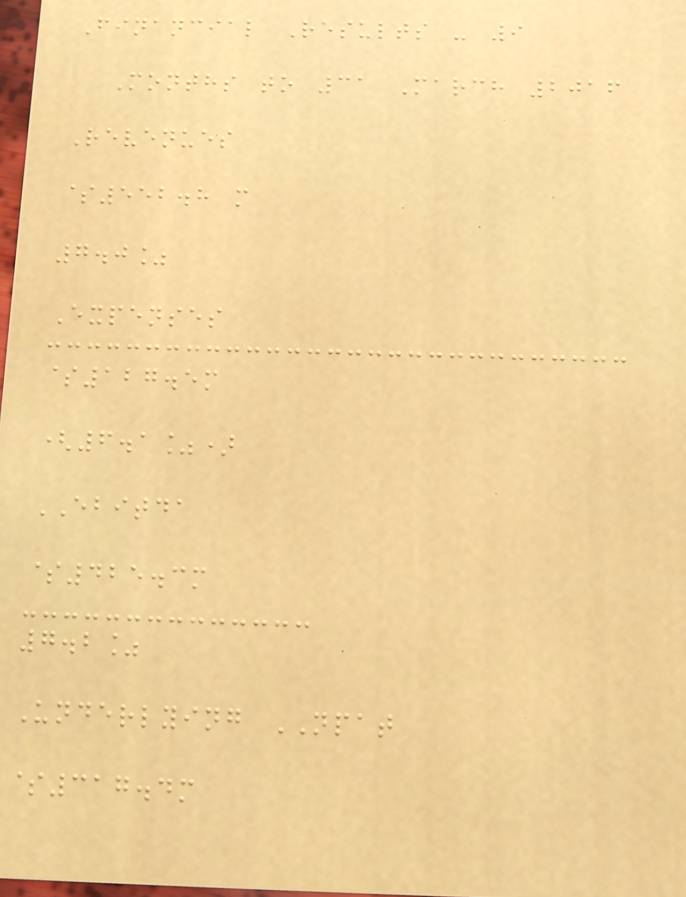Financial Results - 9
Months to 31 March 2016
Revenues
$552.8 m
7.0%
Expenses
$127.5m
(6.1%)
EBITDA
$425.3m
7.2%
Underlying NPAT
$317.4m
